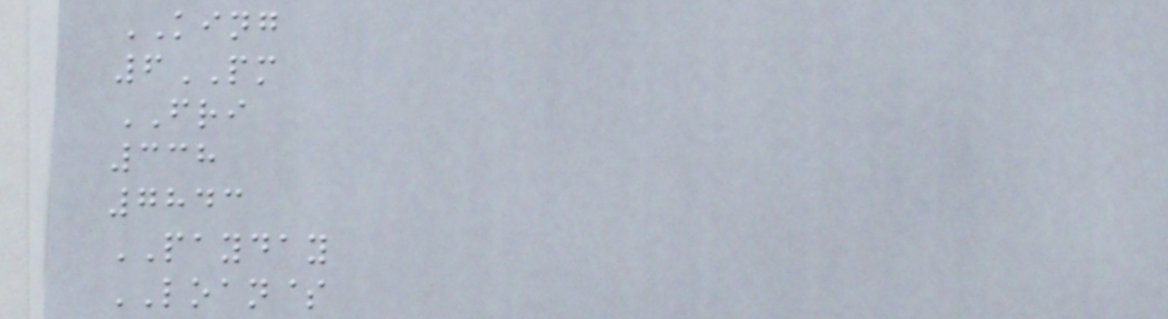KING
6PM
FRI
338
7843
PAYDAY
LOAN$
